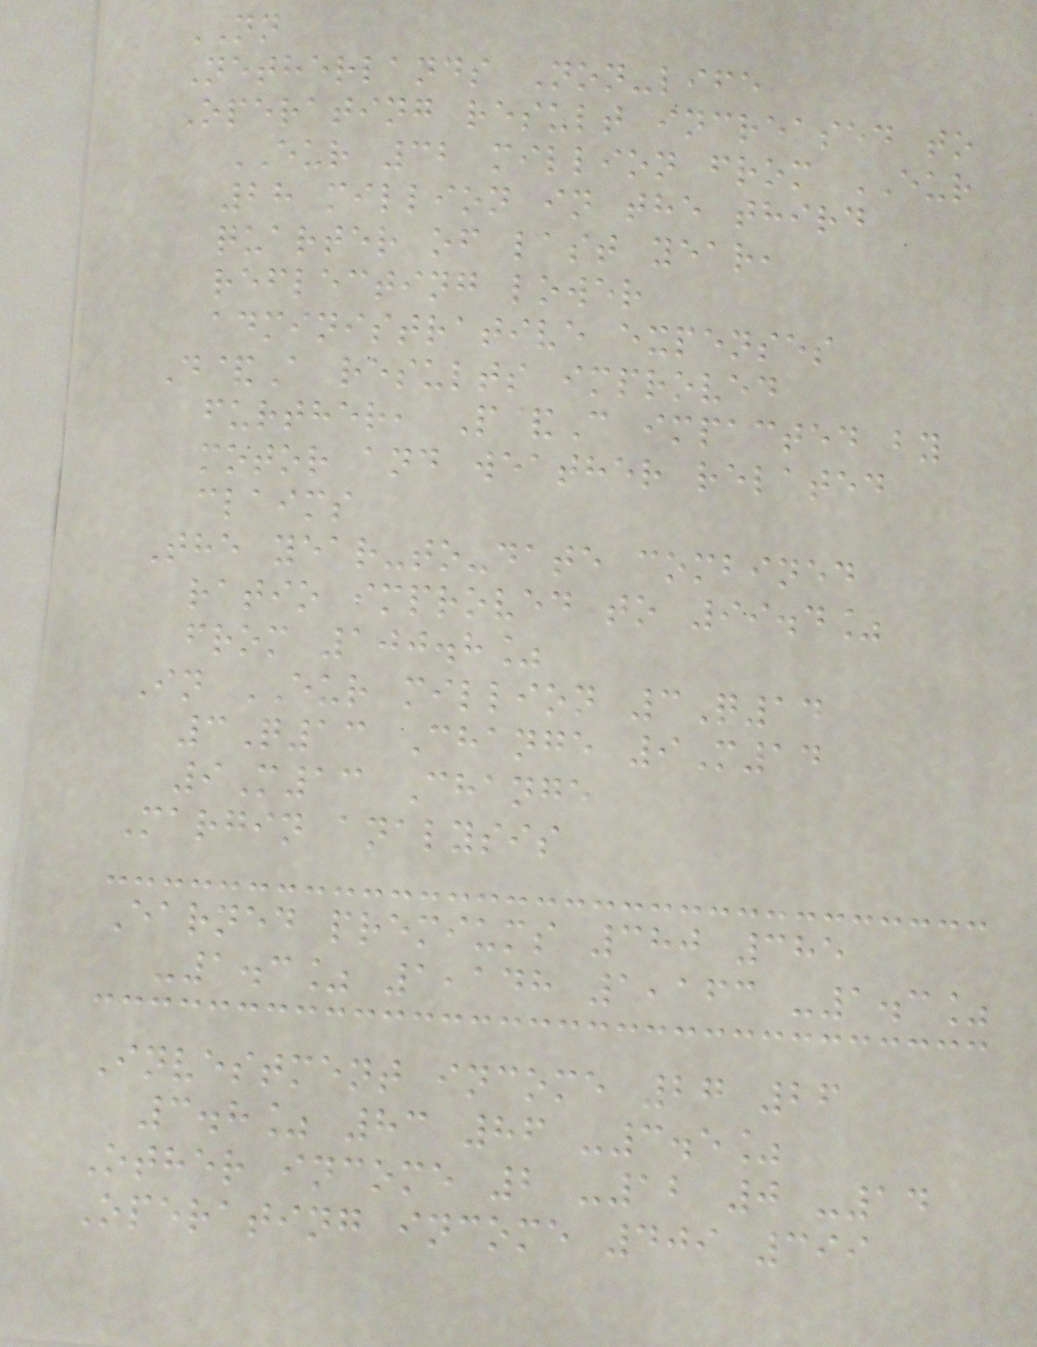NN
Netherlands Non-life
Operating result increased to
EUR 32 million from EUR
28 million in the third
quarter of last year,
reflecting lower
administrative expenses
D&A results improved
further, P&C impacted by
motor and weather related
claims
The year-to-date combined
ratio improved to 99.4%
from 100.8%
In EUR million 3Q14
3Q13 Change 9M14
9M13 Change
Margin analysis
Earned premiums 380 385
-1.3% 1,148 1,163 -1.3%
Investment income 27 26
3.8% 83 86 -3.5%
Other income 2 -12 0 -14
Operating income 409 399
